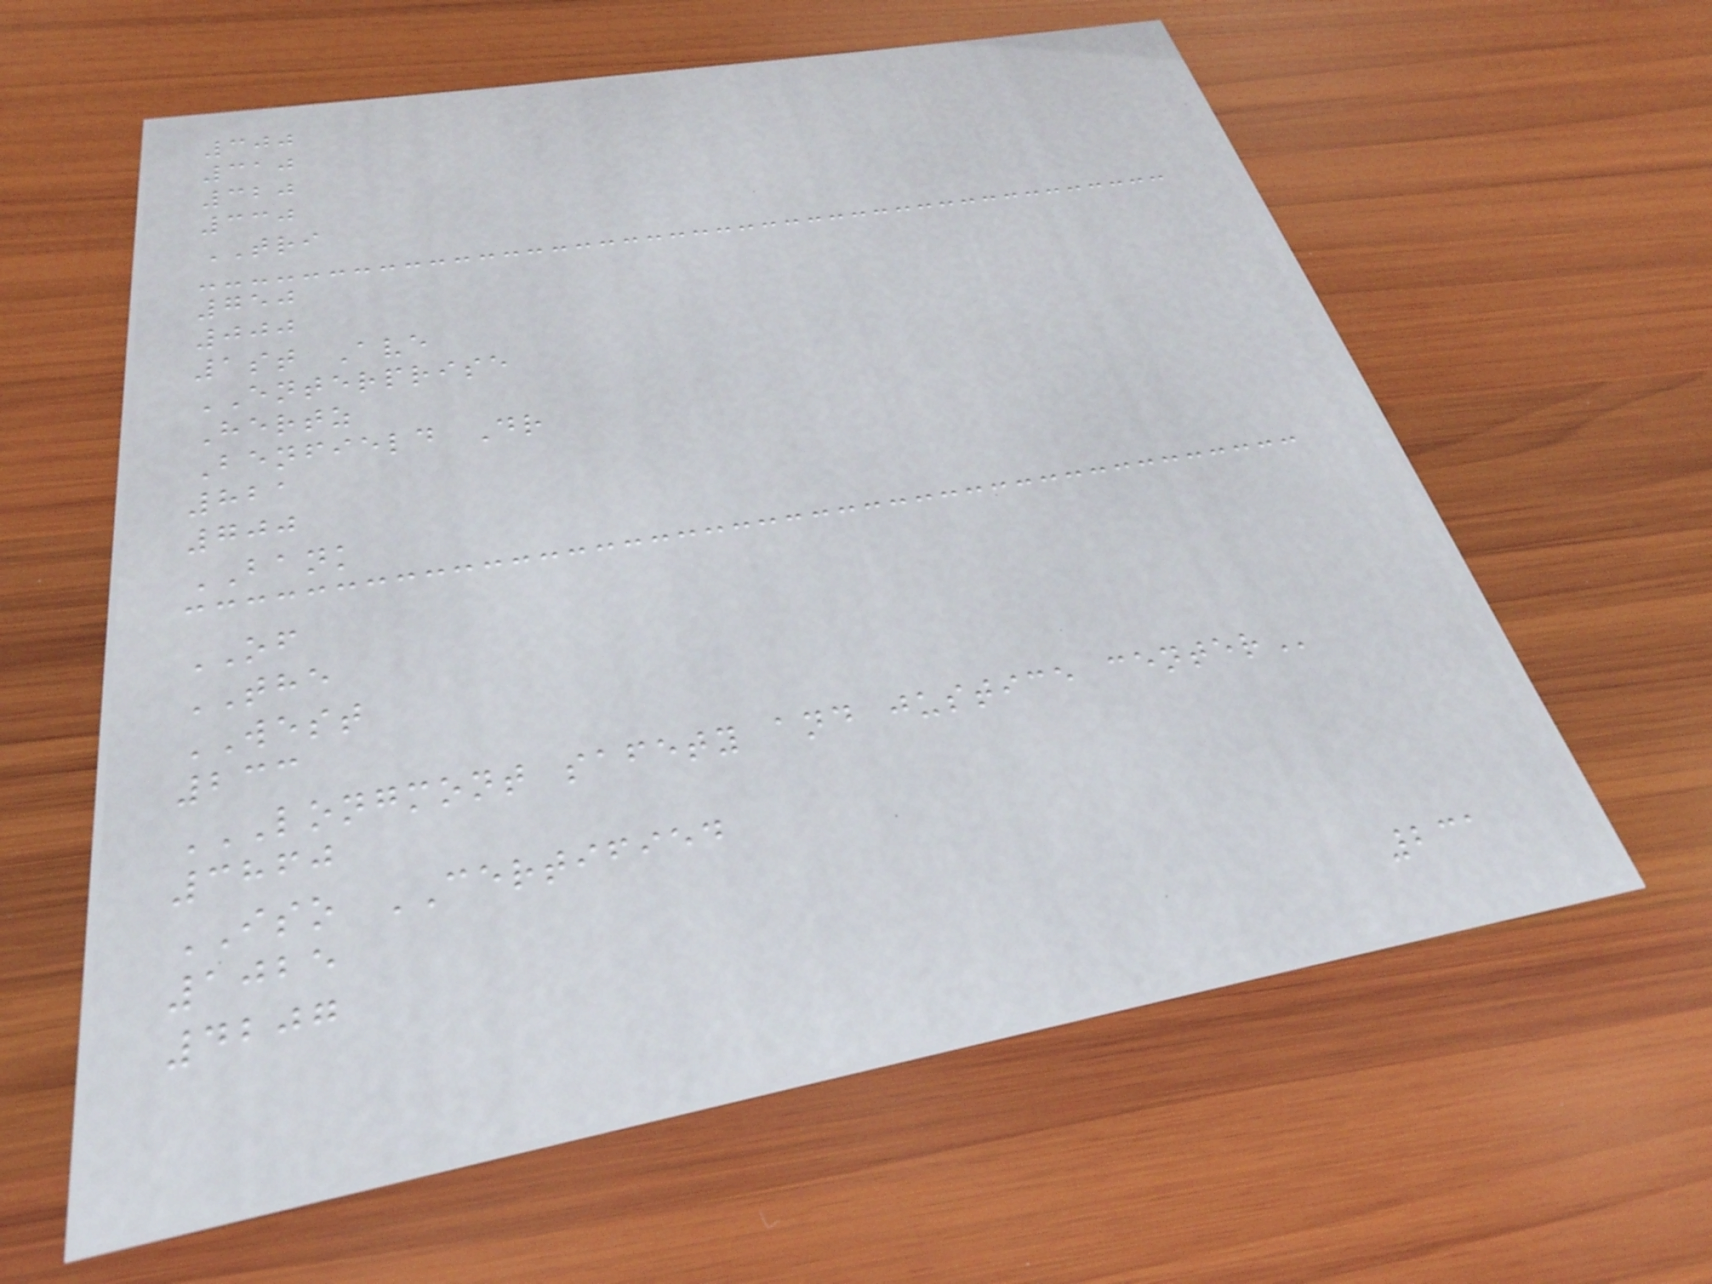300
310
320
330
TRI
750
000
1st Ave
ENTERPRISE
Hertz
Benfield Dr
821
700
BANK
OF
THE
WEST
233
LONGMONT SAFETY AND JUSTICE CENTER
3860
ISO CERTIFIED
1025
4207
231
